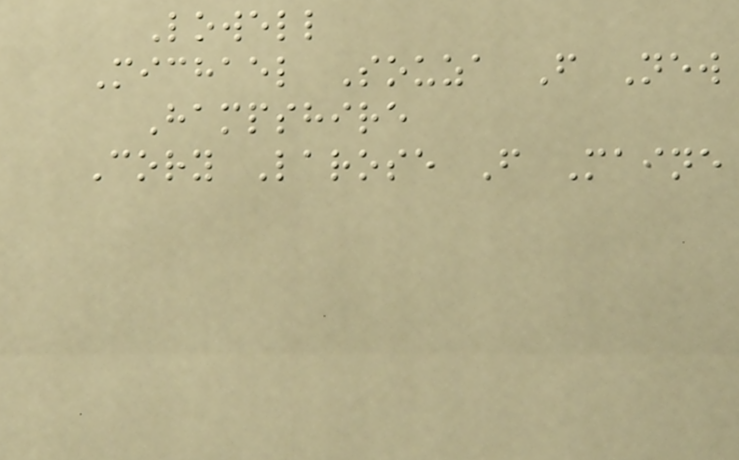Lowell
Michael Souza F New
Hampshire
Cory Larose F Maine
